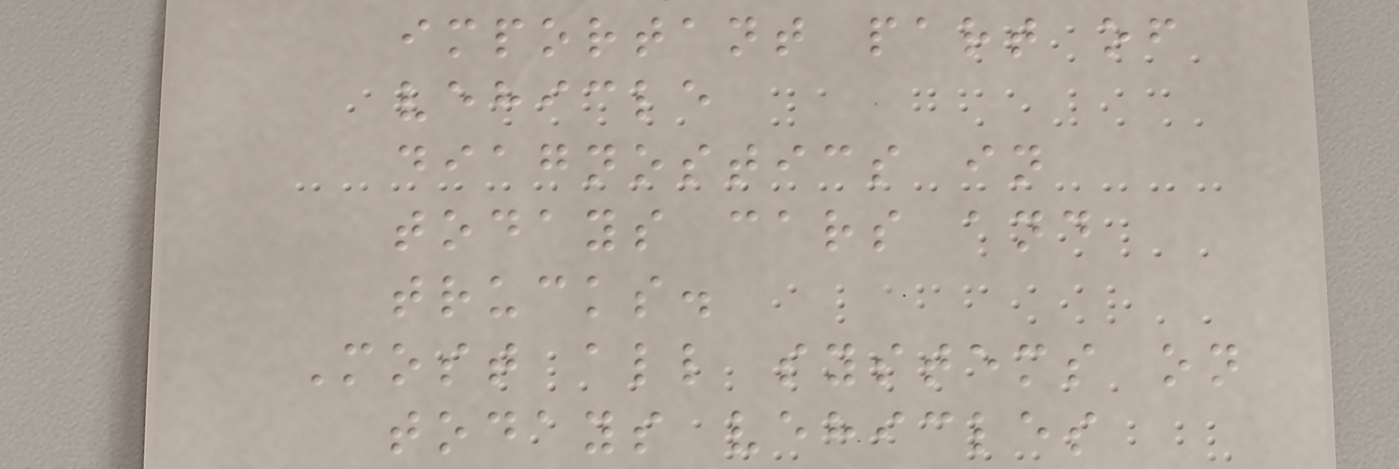important part of
vehicle
diagnostics in
todays cars and
trucks.
Most all systems on
todays vehicles
